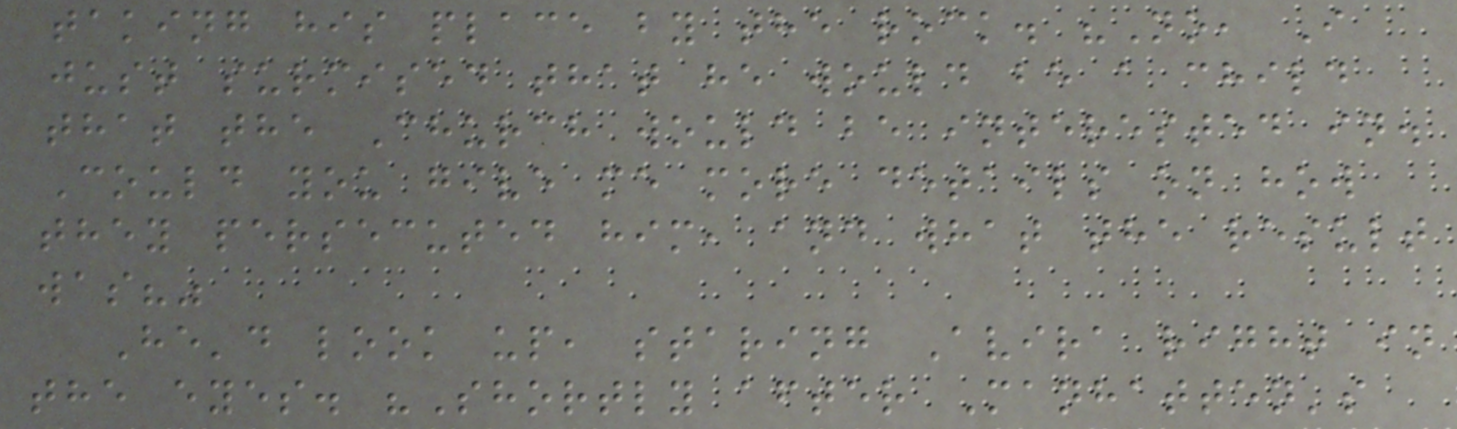taking his place by the rock. "No, I
just surmised that he would be a child
that the Church would be interested in.
Could you give me more details on how
they persecuted him, and what the result
was?"
He'd look up, staring Avira right in
the eyes. "Shortly after Manhatten's
